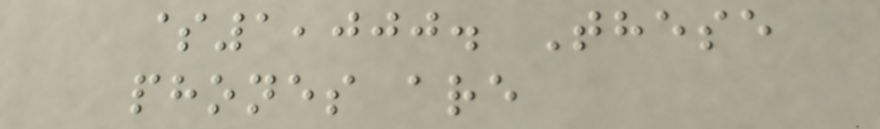$1,000. These
phones are
